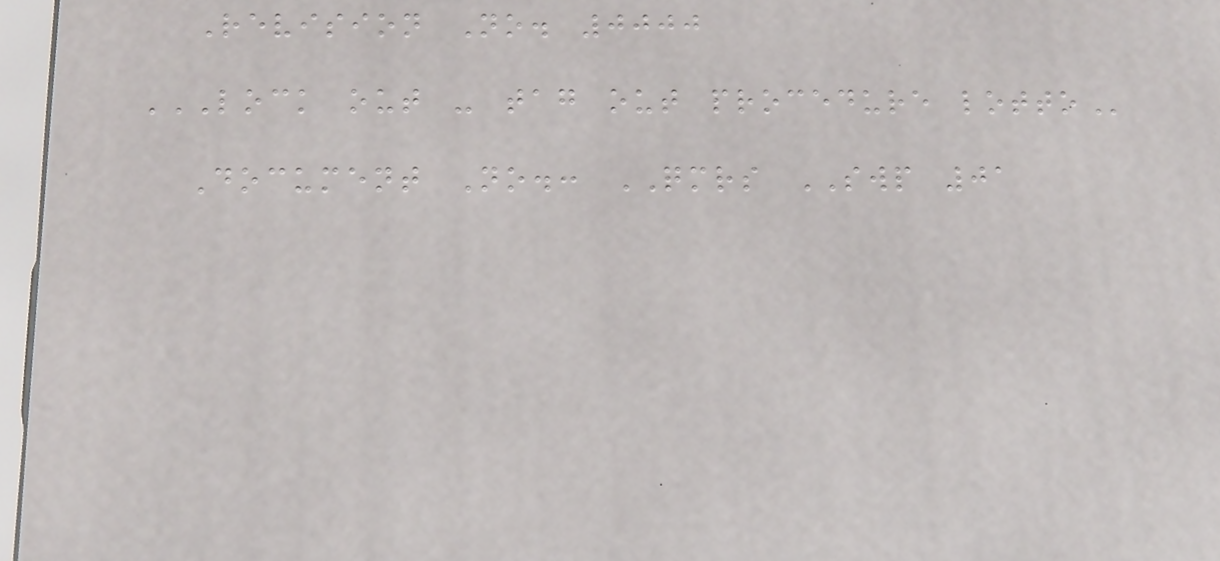Revision No. 0000
LOCK OUT - TAG OUT PROCEDURE LOTTO
Document No.: QMRS SWP 01
